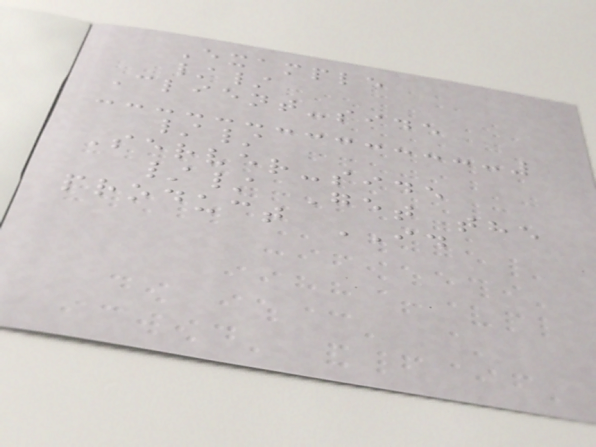Example
//
Client-side
//
Server-side
// Get the
product ID
